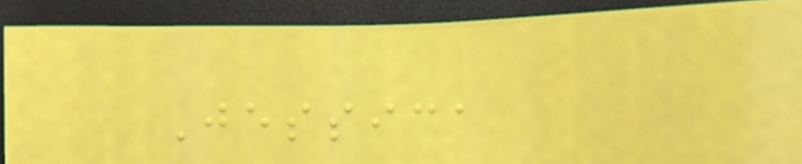Jessica
